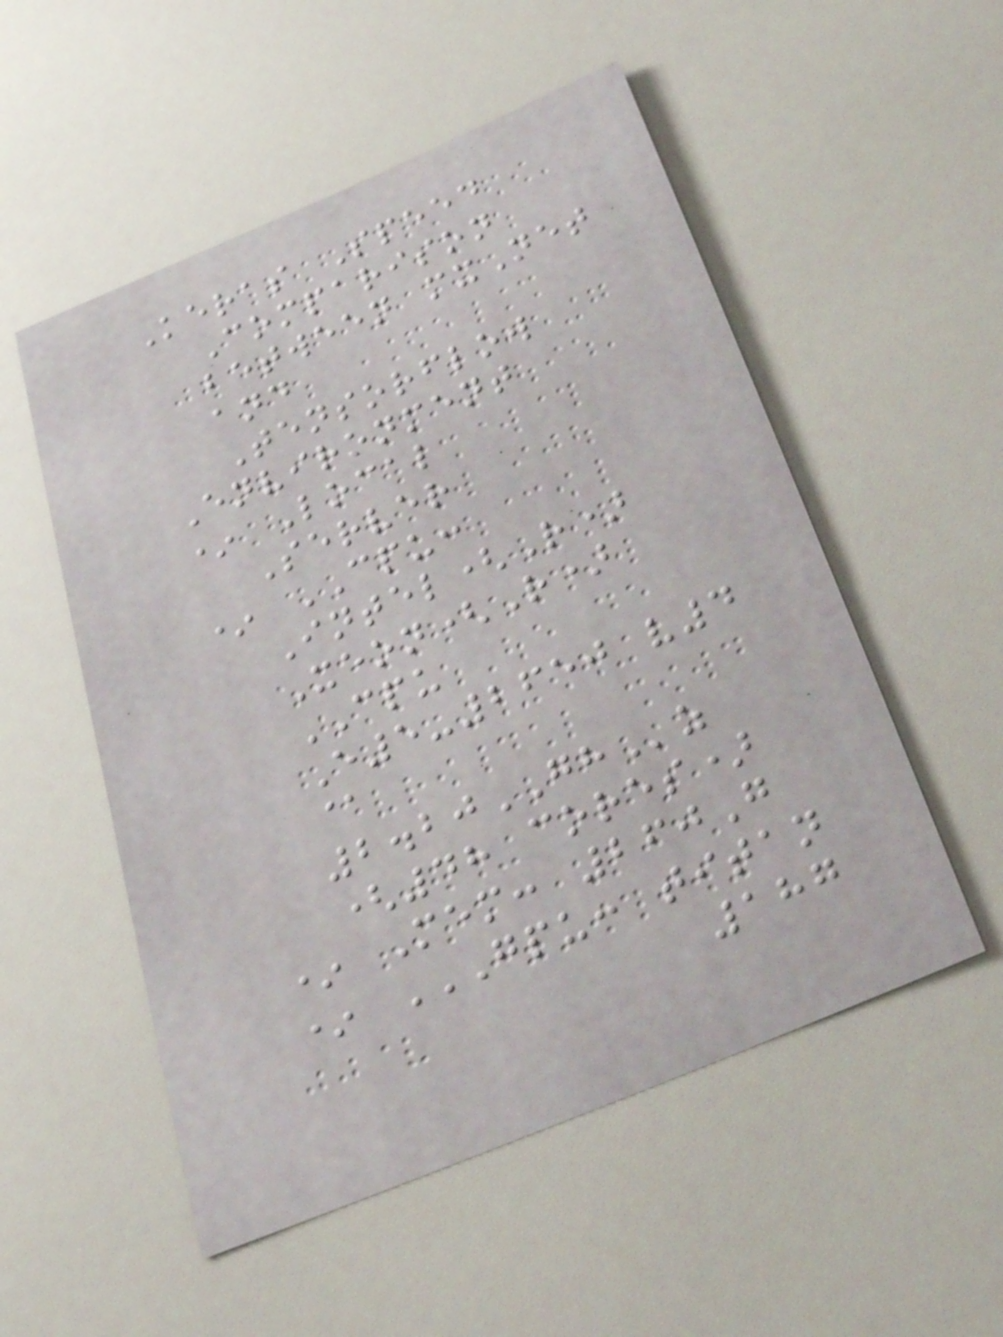Keras Speed
Comparison
between mxNet
and
Tensorflow
Environment
* Local
Server
* CPU:
Intel(R)
Xeon(R)
CPU
E5-2650 v4
@
2.20GHz
(48 cores)
* Mem: 260G
* GPU: TITAN
187
